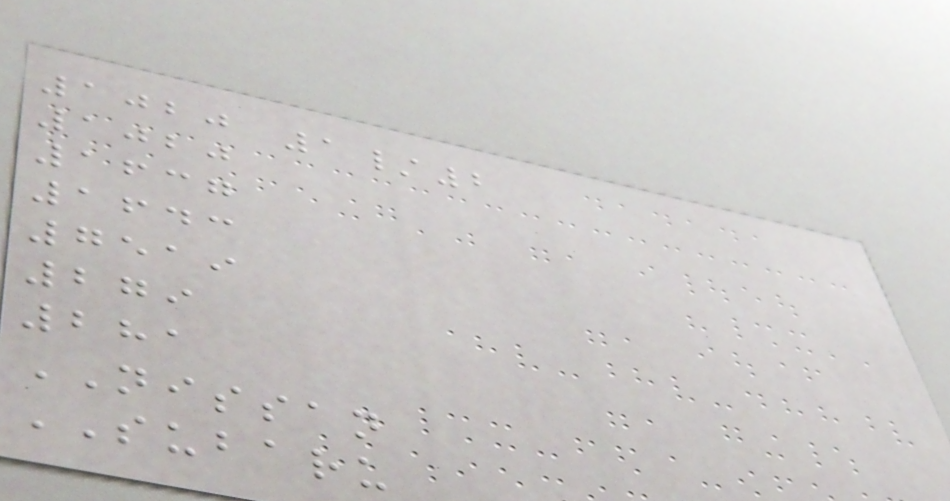1020 1/2
1020
1637
1643
7519
279
281
NISSAN
SUBARU
